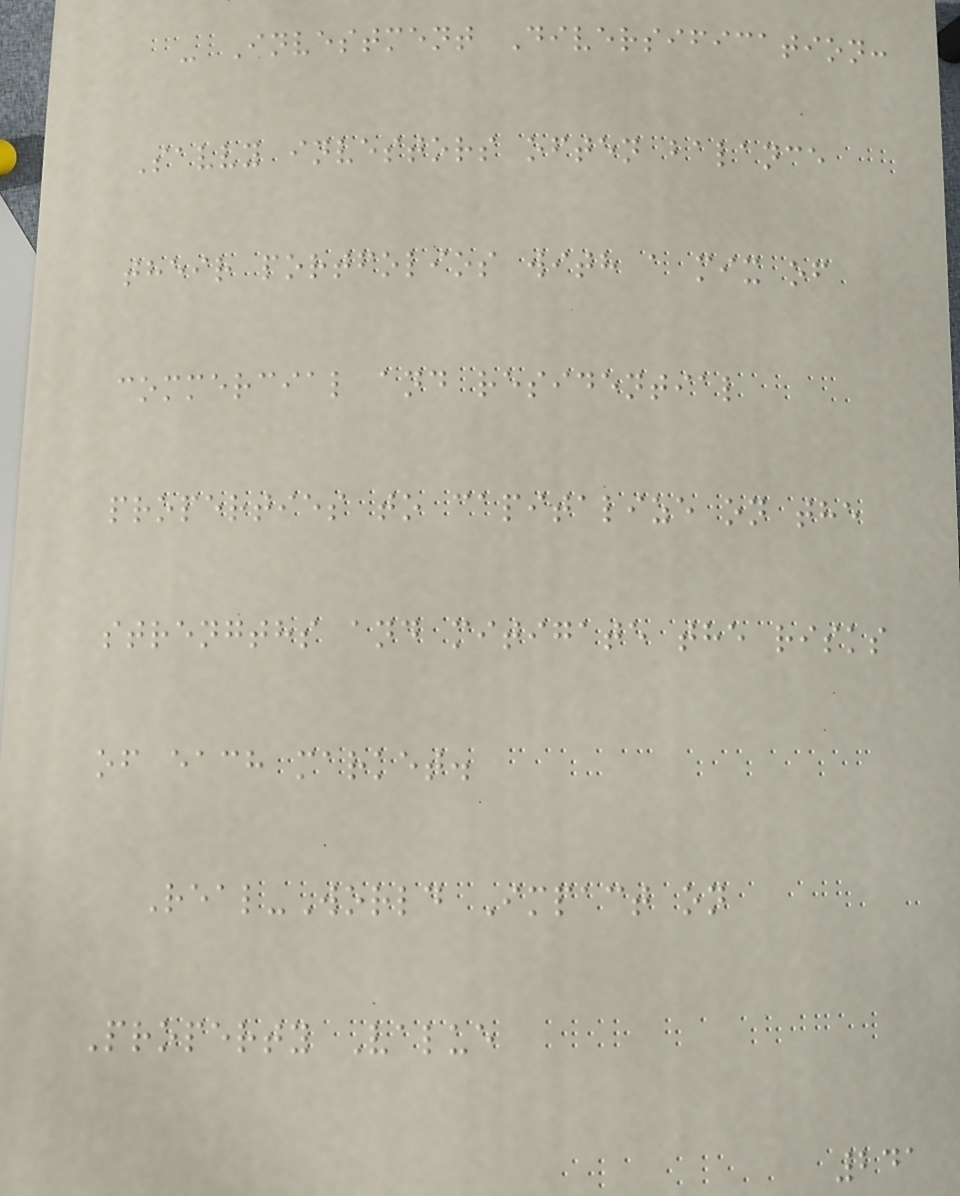- Investment Diversification:
Savvy investors often balance
their portfolios with a mix of
commercial and residential
properties to capitalize on the
strengths and mitigate the risks
of each market.
Real-World Impact on
Property Value
241
